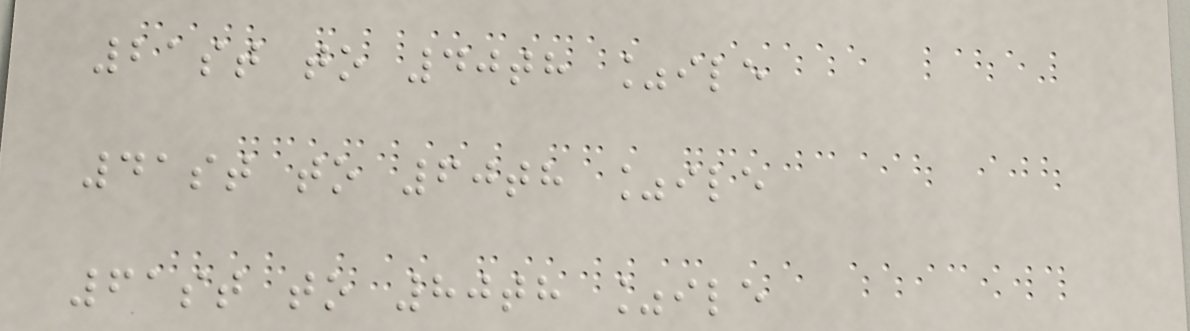21st to 40th %ile
41st to 60th %ile
61st to 80th %ile
